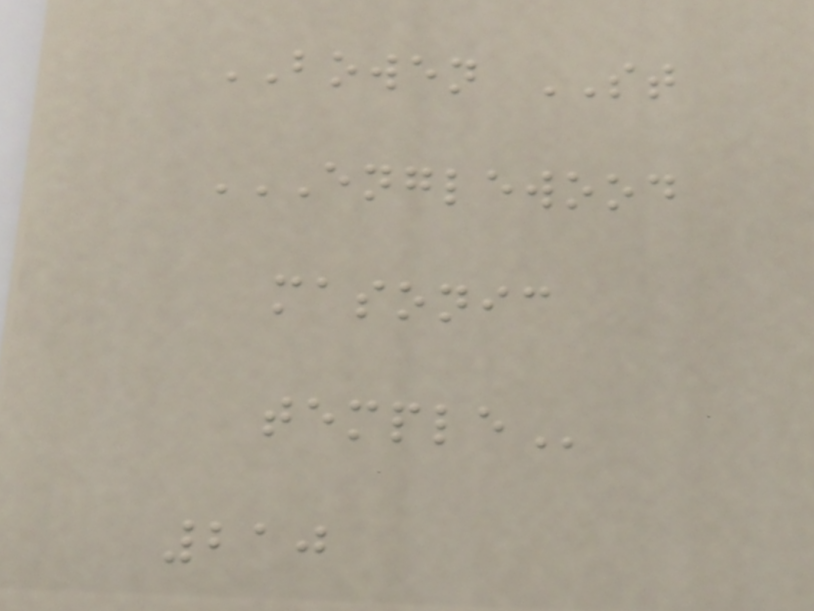BOWEN ST
ENGLEWOOD
MASONIC
TEMPLE
210
